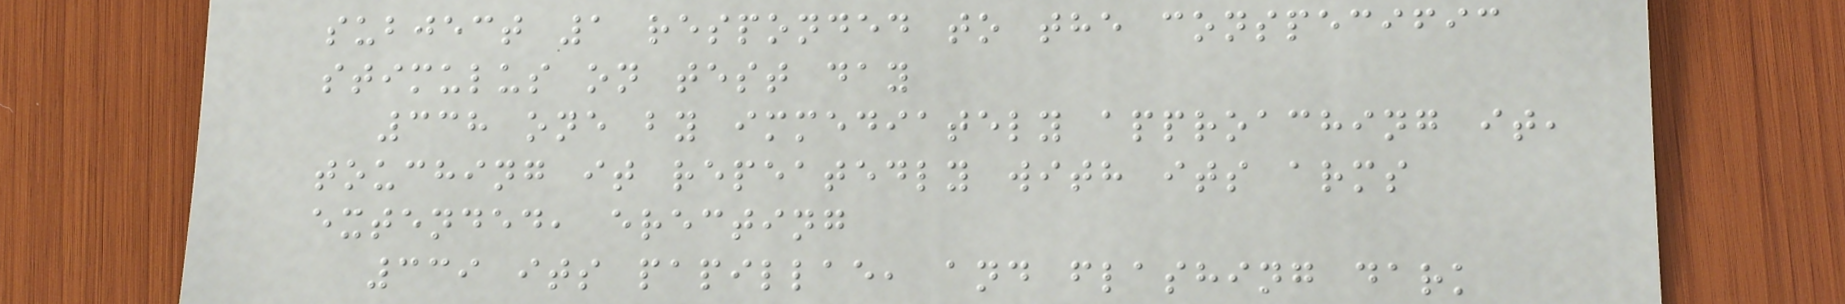subject 1 responded to the conspecific
stimulus on test day
338 one by immediately approaching it,
touching it repeatedly with its arms
extended, erecting
339 its papillae, and flashing dark
